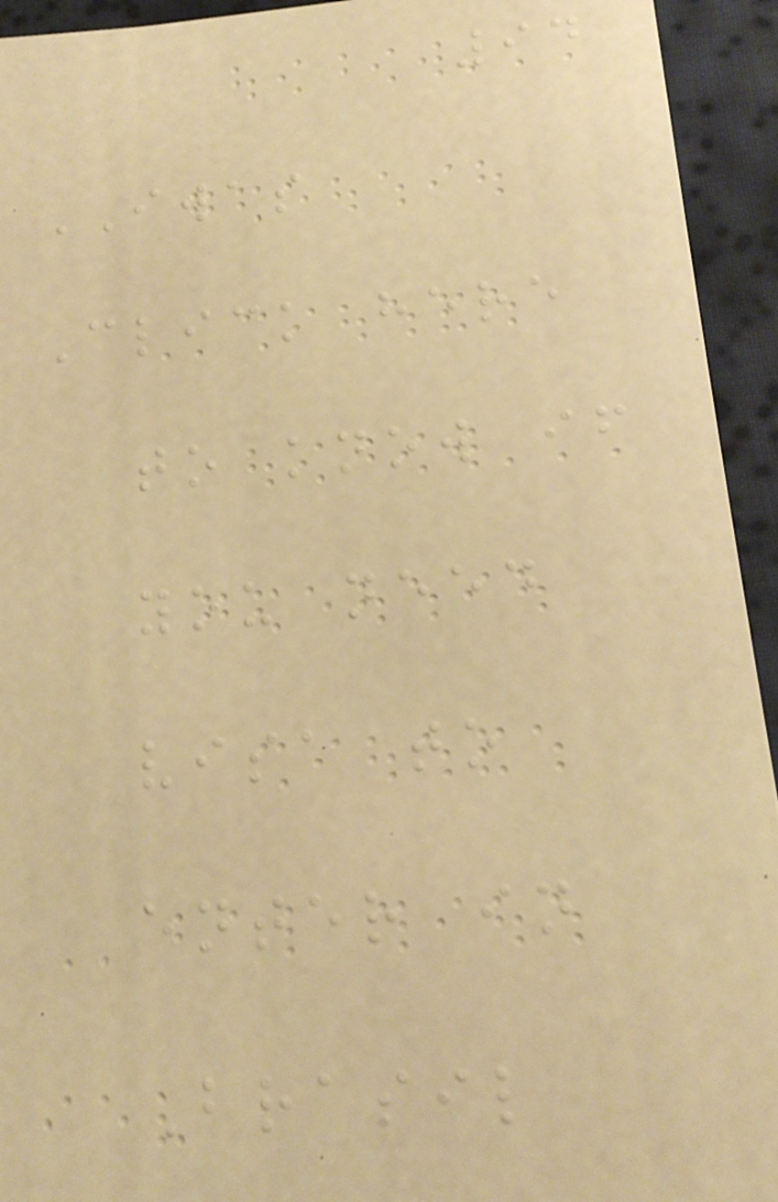94
IWAS
Click here
to know if
you need
visa to
enter in
Brasil
